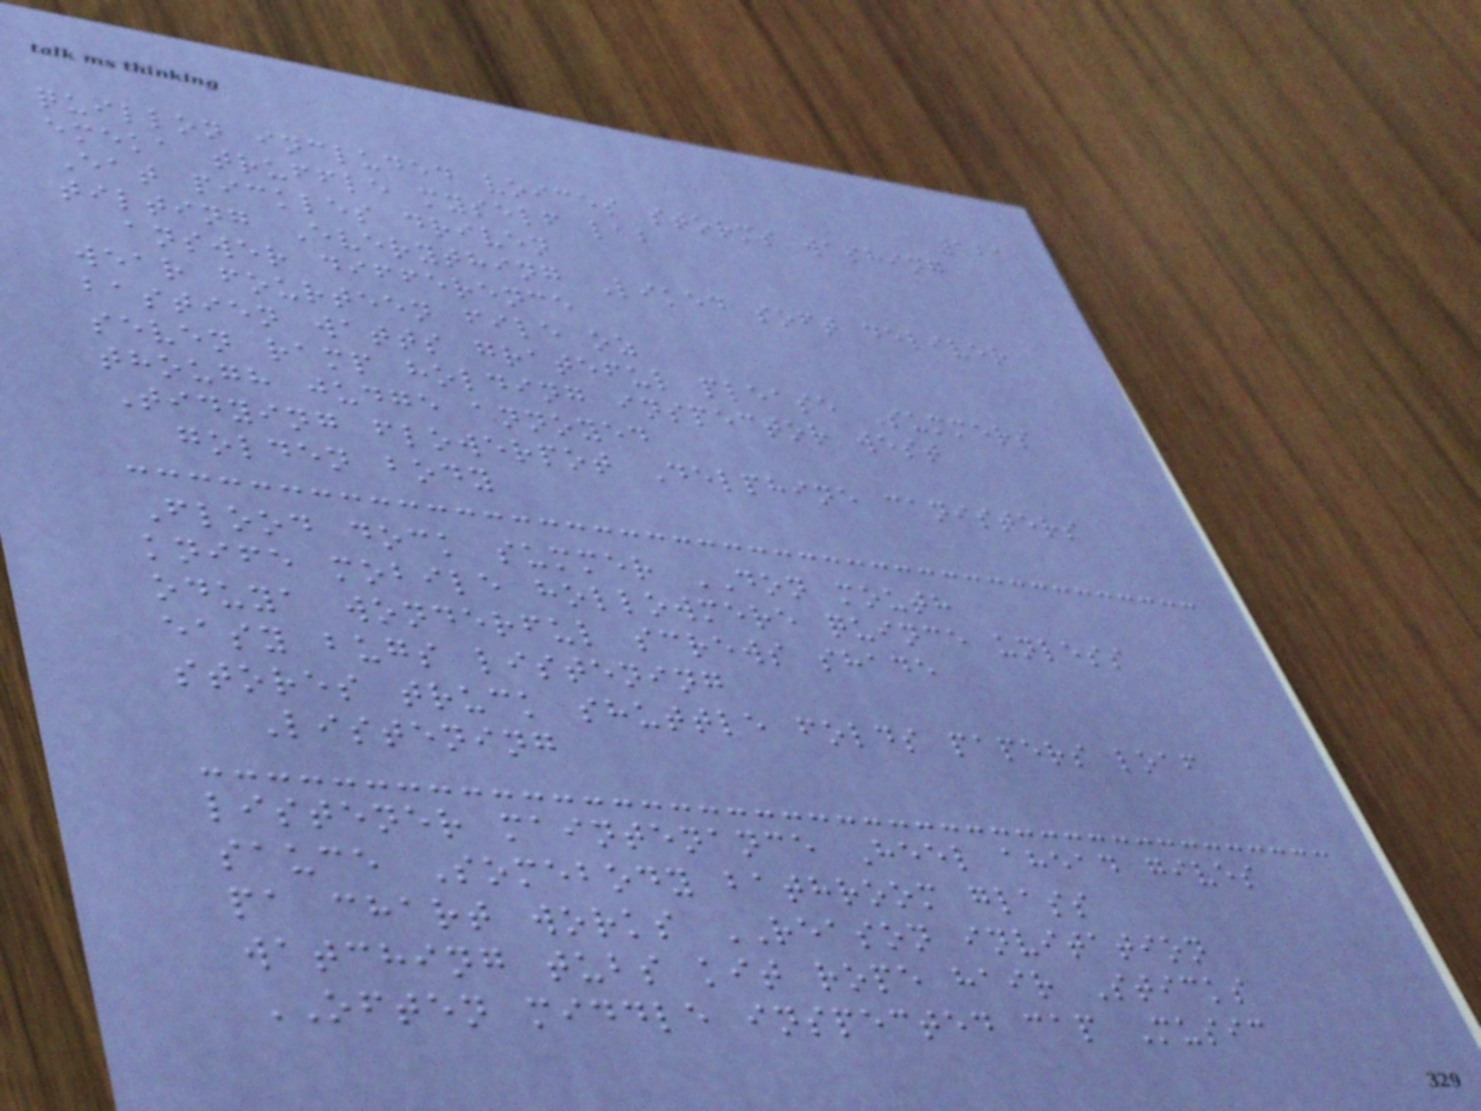121
quillon included voices storms washing
emeka truffle myself lab
Eat pickles driven
tilting Everything Liked soft deliver
answer difference
wear fourteen file oz
bastien watts grateful please Summers
seven ramp holding inspector west
though judge annoyed
Tidying flowerpot Delphine canisters
golden body
Flood dock summer DON mouth
knife mobile hollowmere quince unless
oduya wonderful screws shade
easy bugs listening
stores truck shuttle folds papers loaf
Listening
listener maintenance Heel ahead gives
sauce Somebody bathroom glass
pa chart works REASON invitation
watching tubs kit rope hair Sticks
OFTEN middle inspected cap Music
